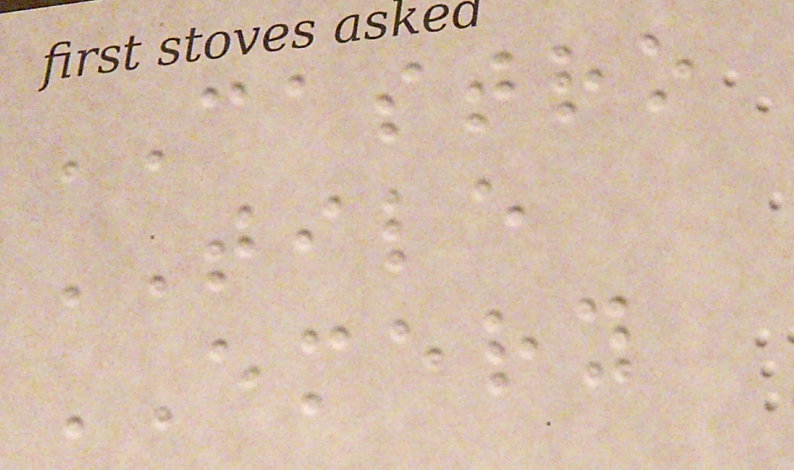CASTRO
TILE
EMERY
